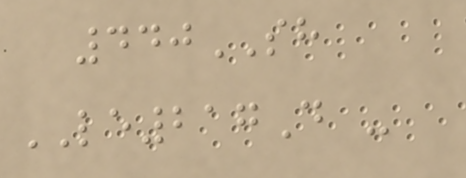440SH
LE217D -
